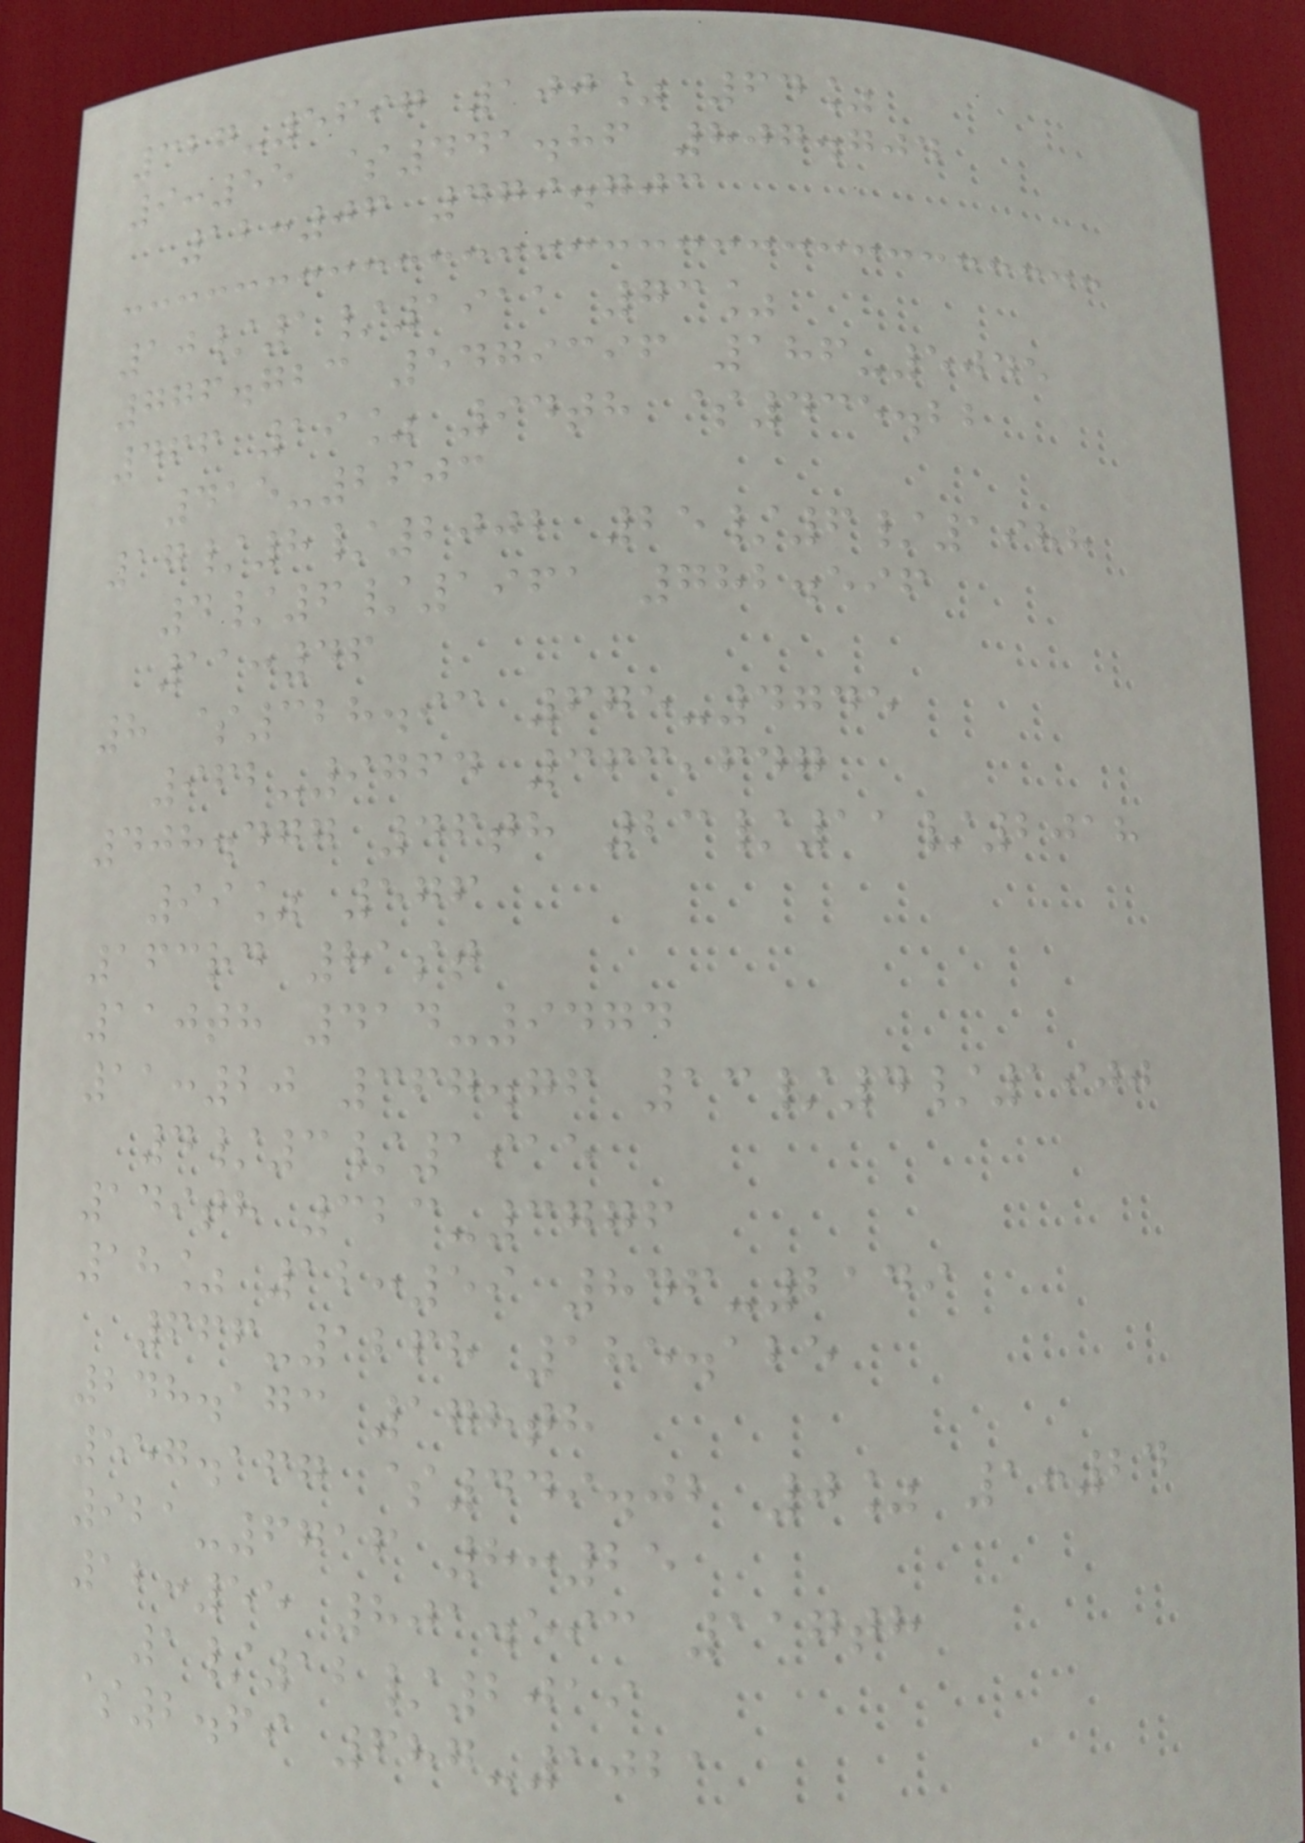327-5697 100% 64%
9:55 $441.86 807.704
12:06 479.703
10/1/1911 73%
776.723 5479396 186-5045
466 19% 94th $435.22
415-2603
17/8/2002 25/6/1988
4/6/1961 782.596
11:46
8 $328.93 675-4745
962-9764 363,647
408.477 46th 23/11/2018
99% 576
163rd 81st
110th 414-9474
11:20 367.76 13/4/1900
4/3/1915
149th 323-3776
18% 12:59 846-2149
666-1268 185.125
248.173 178th
557.167 $449.02 0% 1:24
921-6716 8:25
12:55 801.593 117th
1/12/2019
$2.69 687-1021
